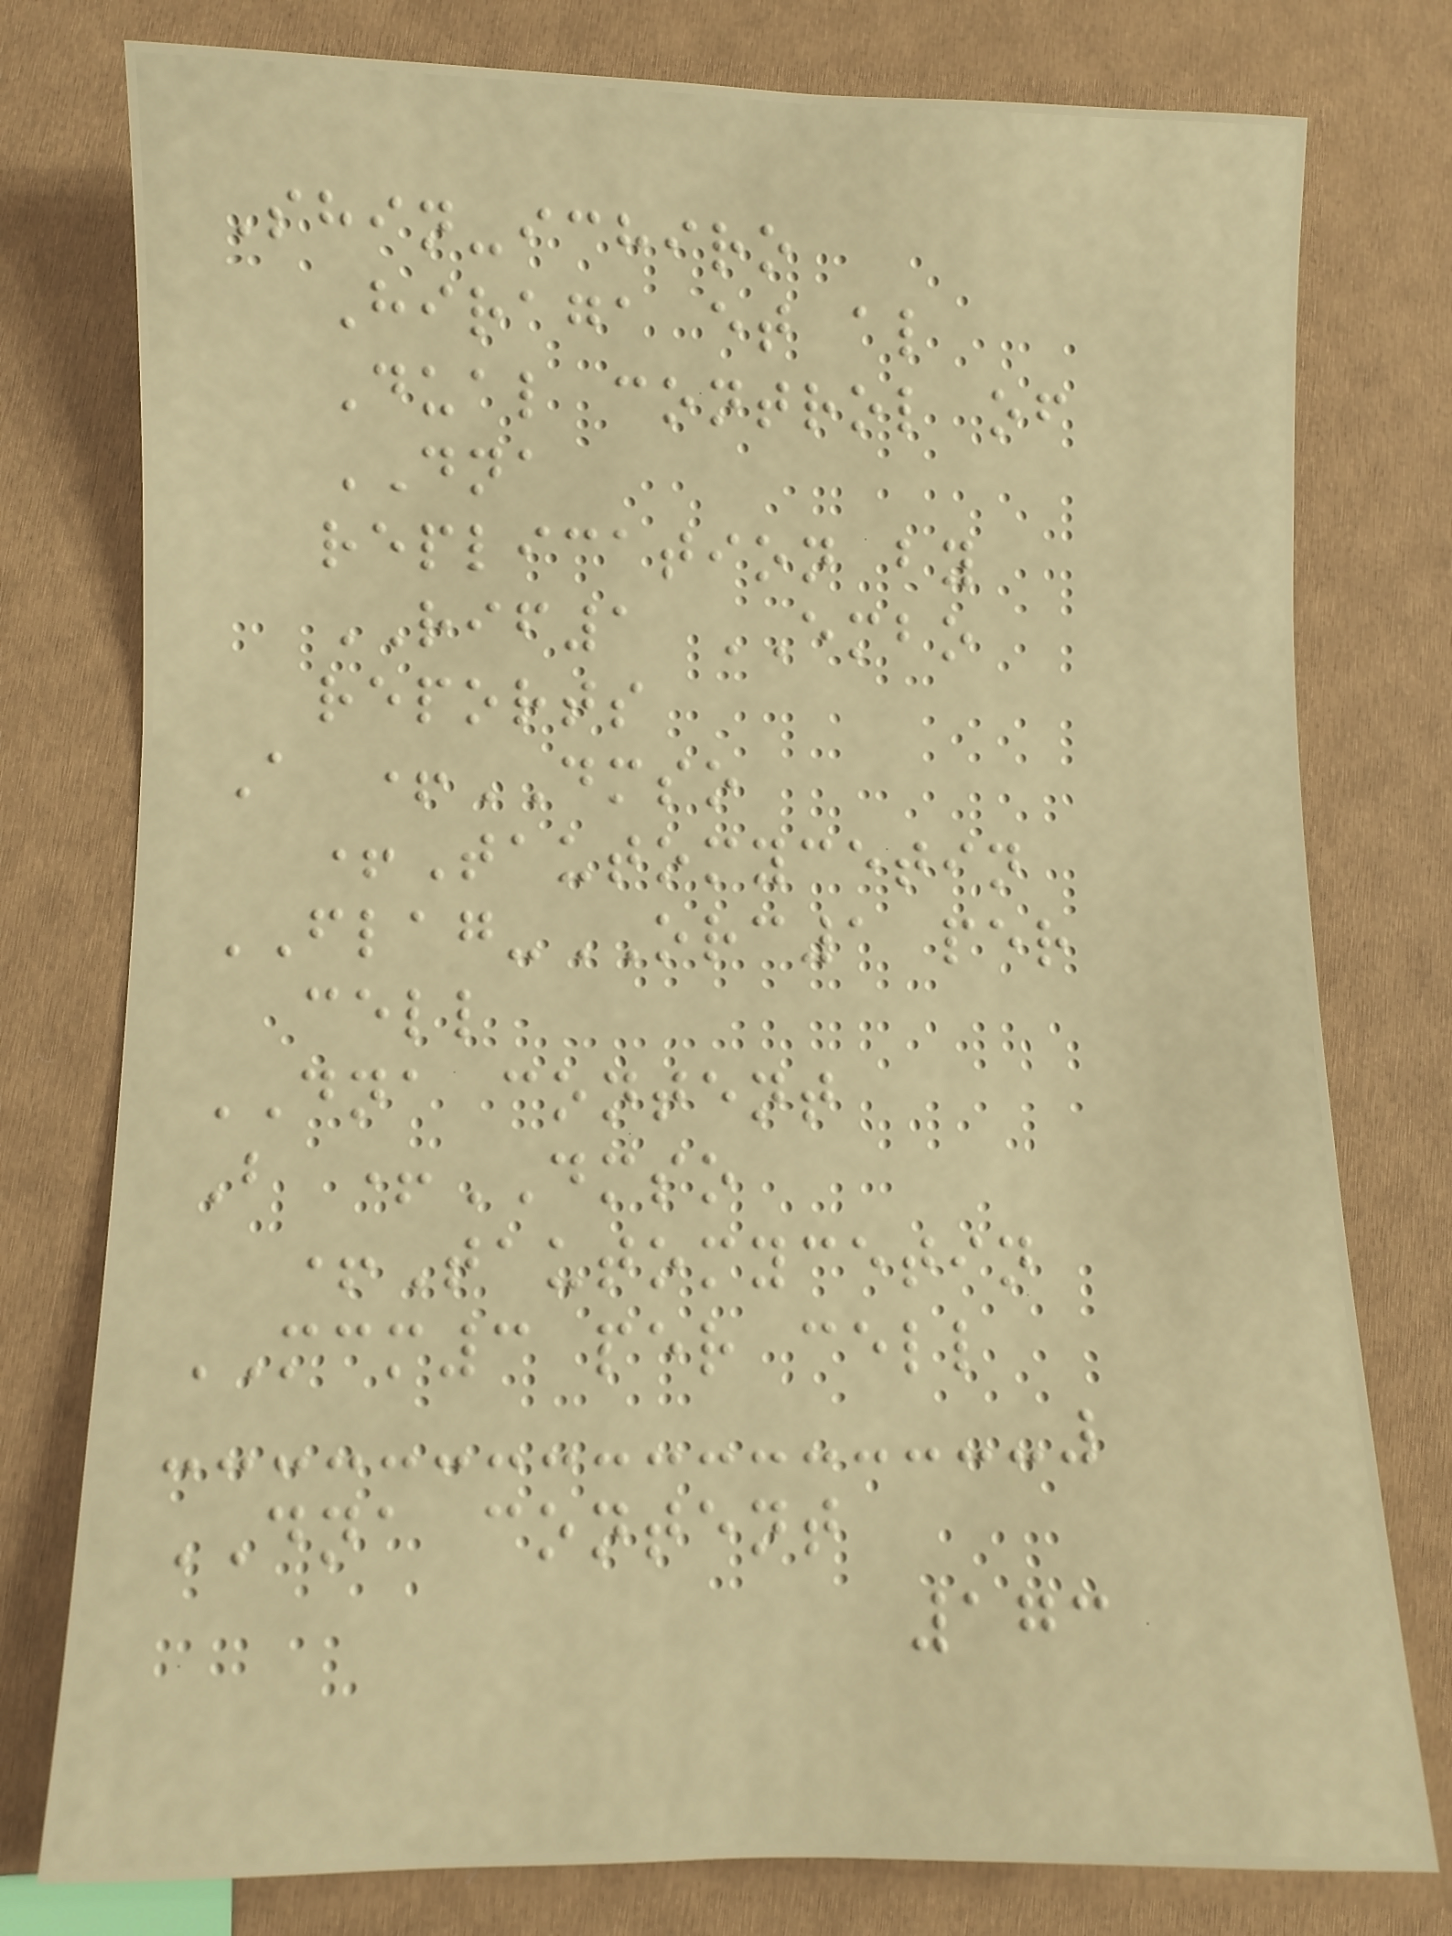Shin-ichiro
Hiraga et al
Dual control of
DNA
replication by
RIF1 EMBO
reports
A +DMSO
+Tautomycetin
FLAG-ORC1 per
cell
DNA content
B +DMSO
+Tautomycetin
MCM3 per cell
DNA content
173
